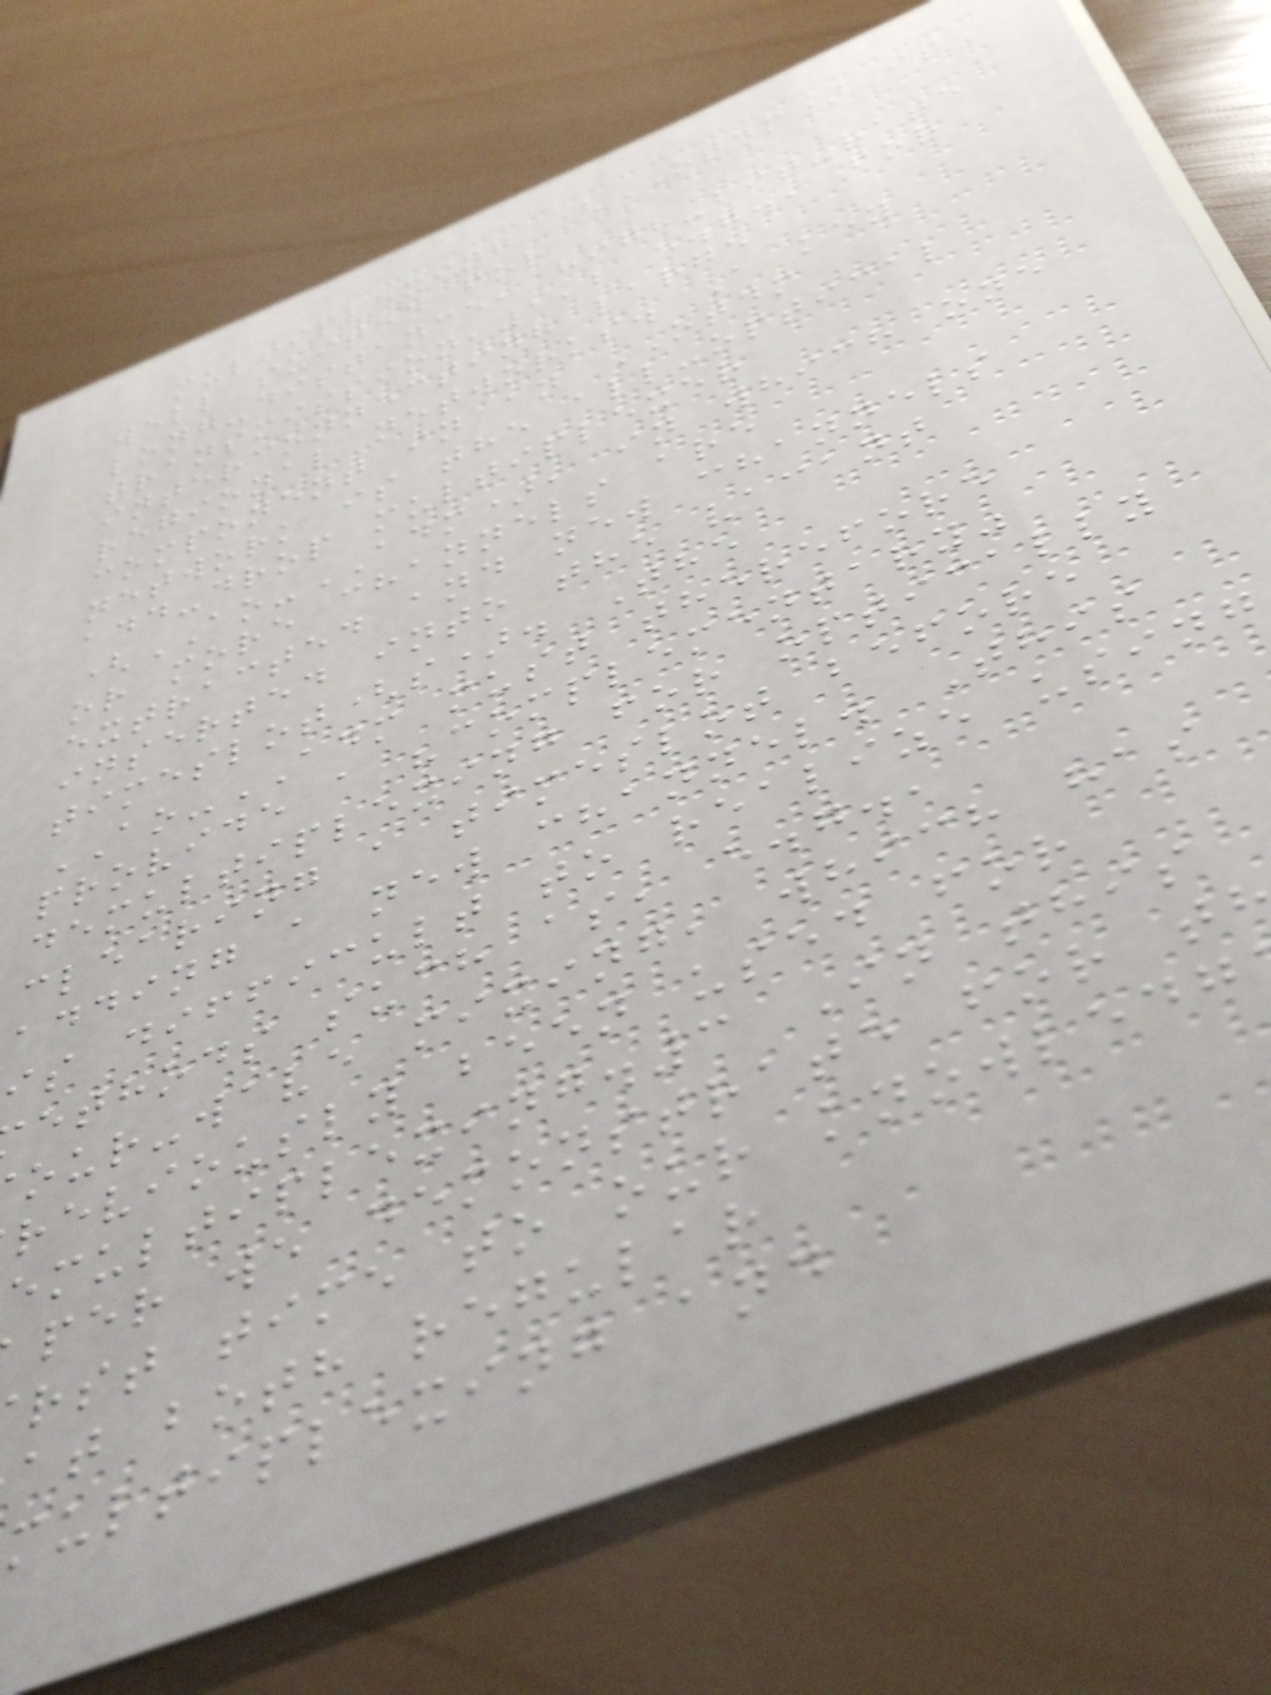multiplexing (OTDM) is
well suited for
long-distance, high-bit-rate
transmission,1,2 e.g., for
interconnecting large
regional networks. A key
component in an OTDM
network is the all-optical
add-drop multiplexer
(AO-ADM), in which one
or more channels are
extracted and new channels
inserted into the vacant
timeslot(s). The
AO-ADM must therefore
provide a "complementary"
demultiplexing for optically
clearing a timeslot before
adding a new channel. This
is difficult to realize using
ethods such as, e.g.,
our-wave mixing, which has
reviously been used for
emultiplexing.3 In this
per we demonstrate for t
rst time to our knowledg
at both regular
multiplexing and
